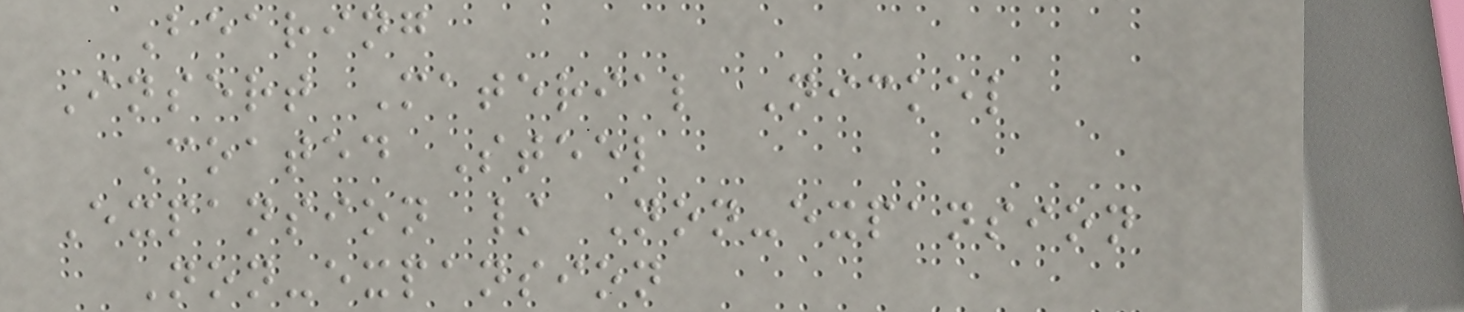Bearing
Insert Material Nickel
Coated Steel
Expansion / Non-expansion
Non-expansion
